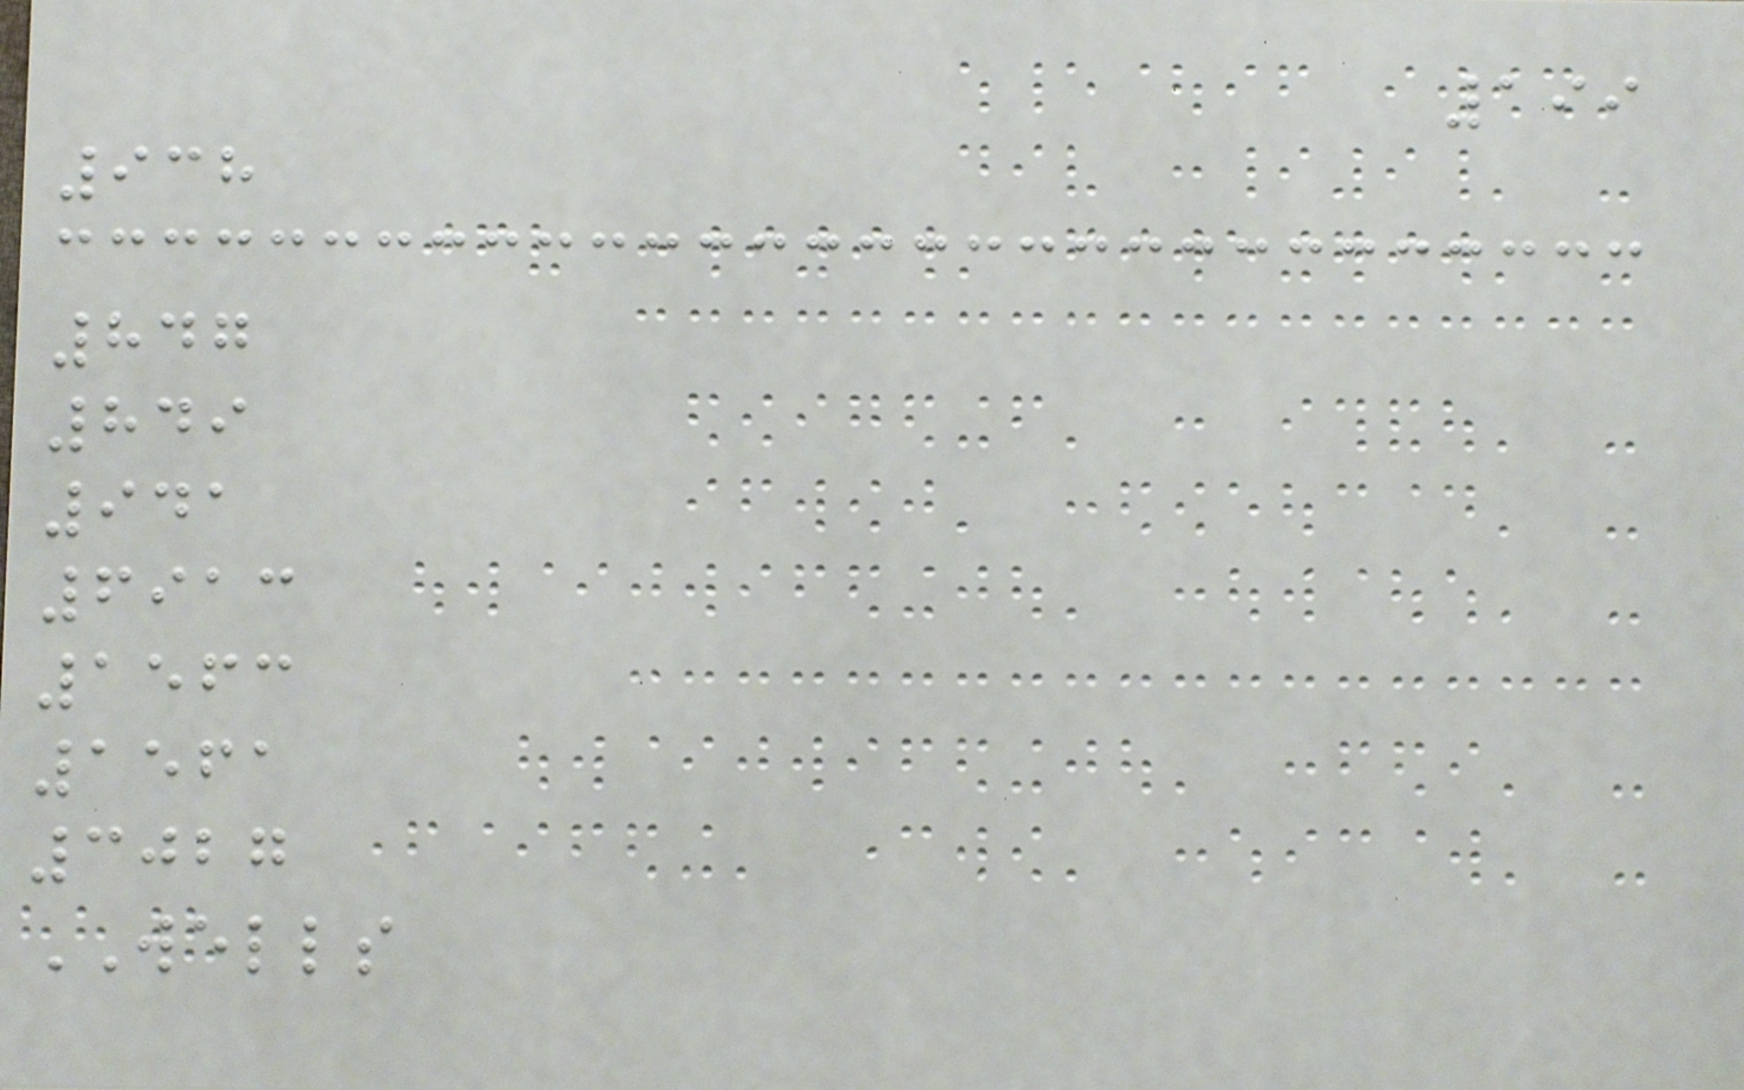199
938
847
849
941
6913
1563
1561
3027
WELLS
